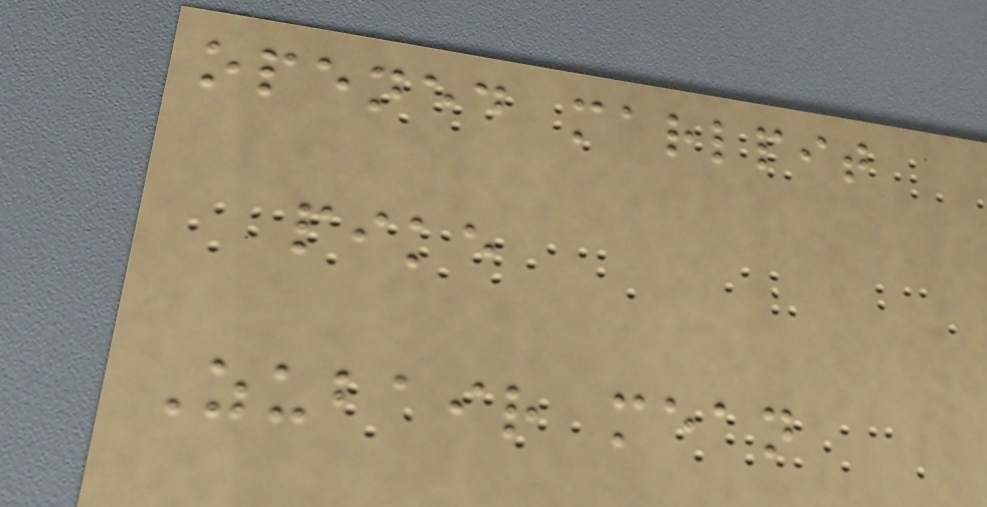opened marlpit
pike
Zubair mean
